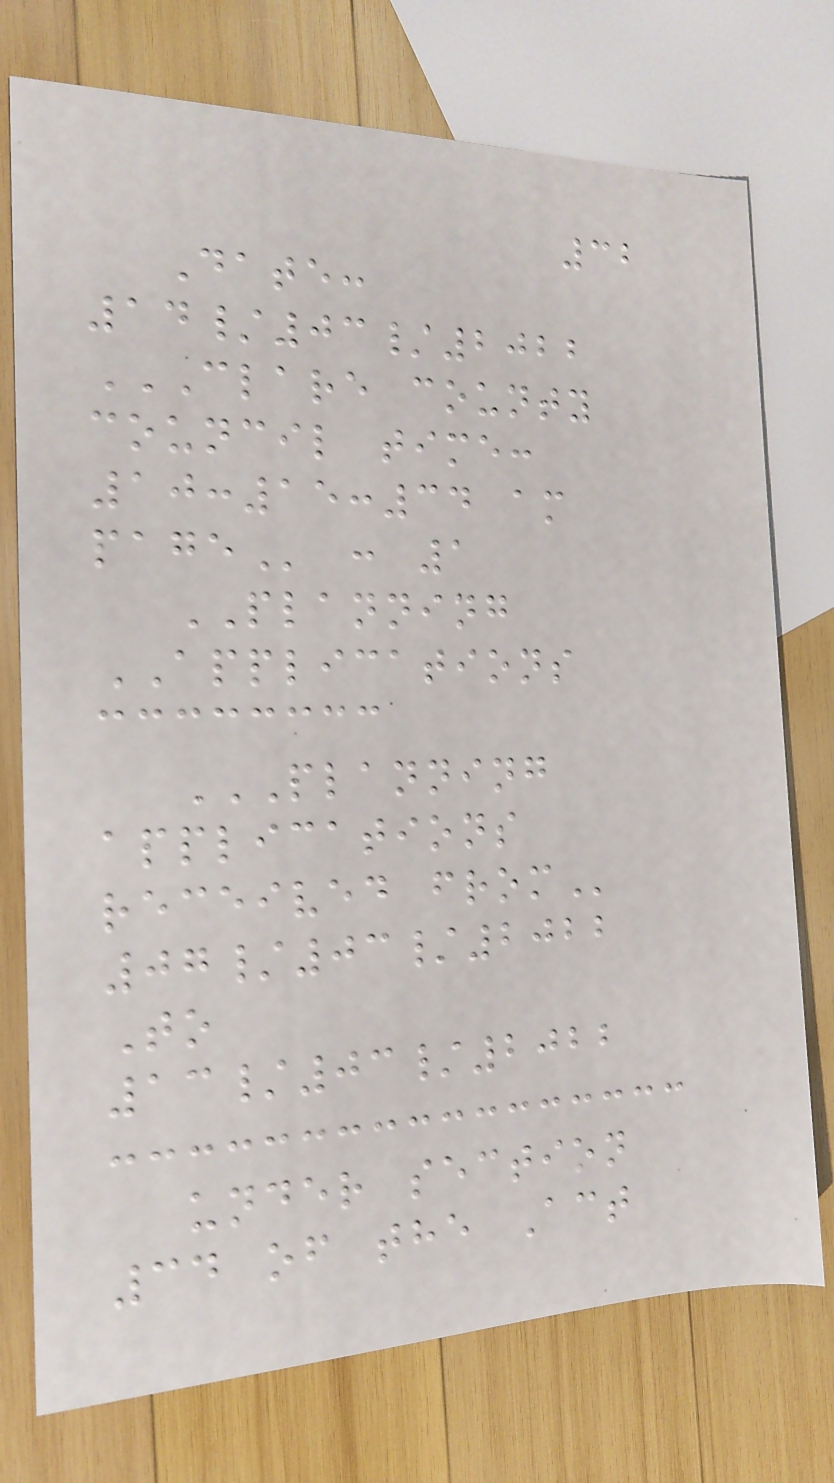32
Date:
14/03/2022
CLARE COUNTY
COUNCIL TIME:
10:15:34 AM
PAGE : 1
PLANNING
APPLICATIONS
PLANNING
APPLICATIONS
RECEIVED FROM
07/03/2022
To
13/03/2022
under section
34 of the Act
